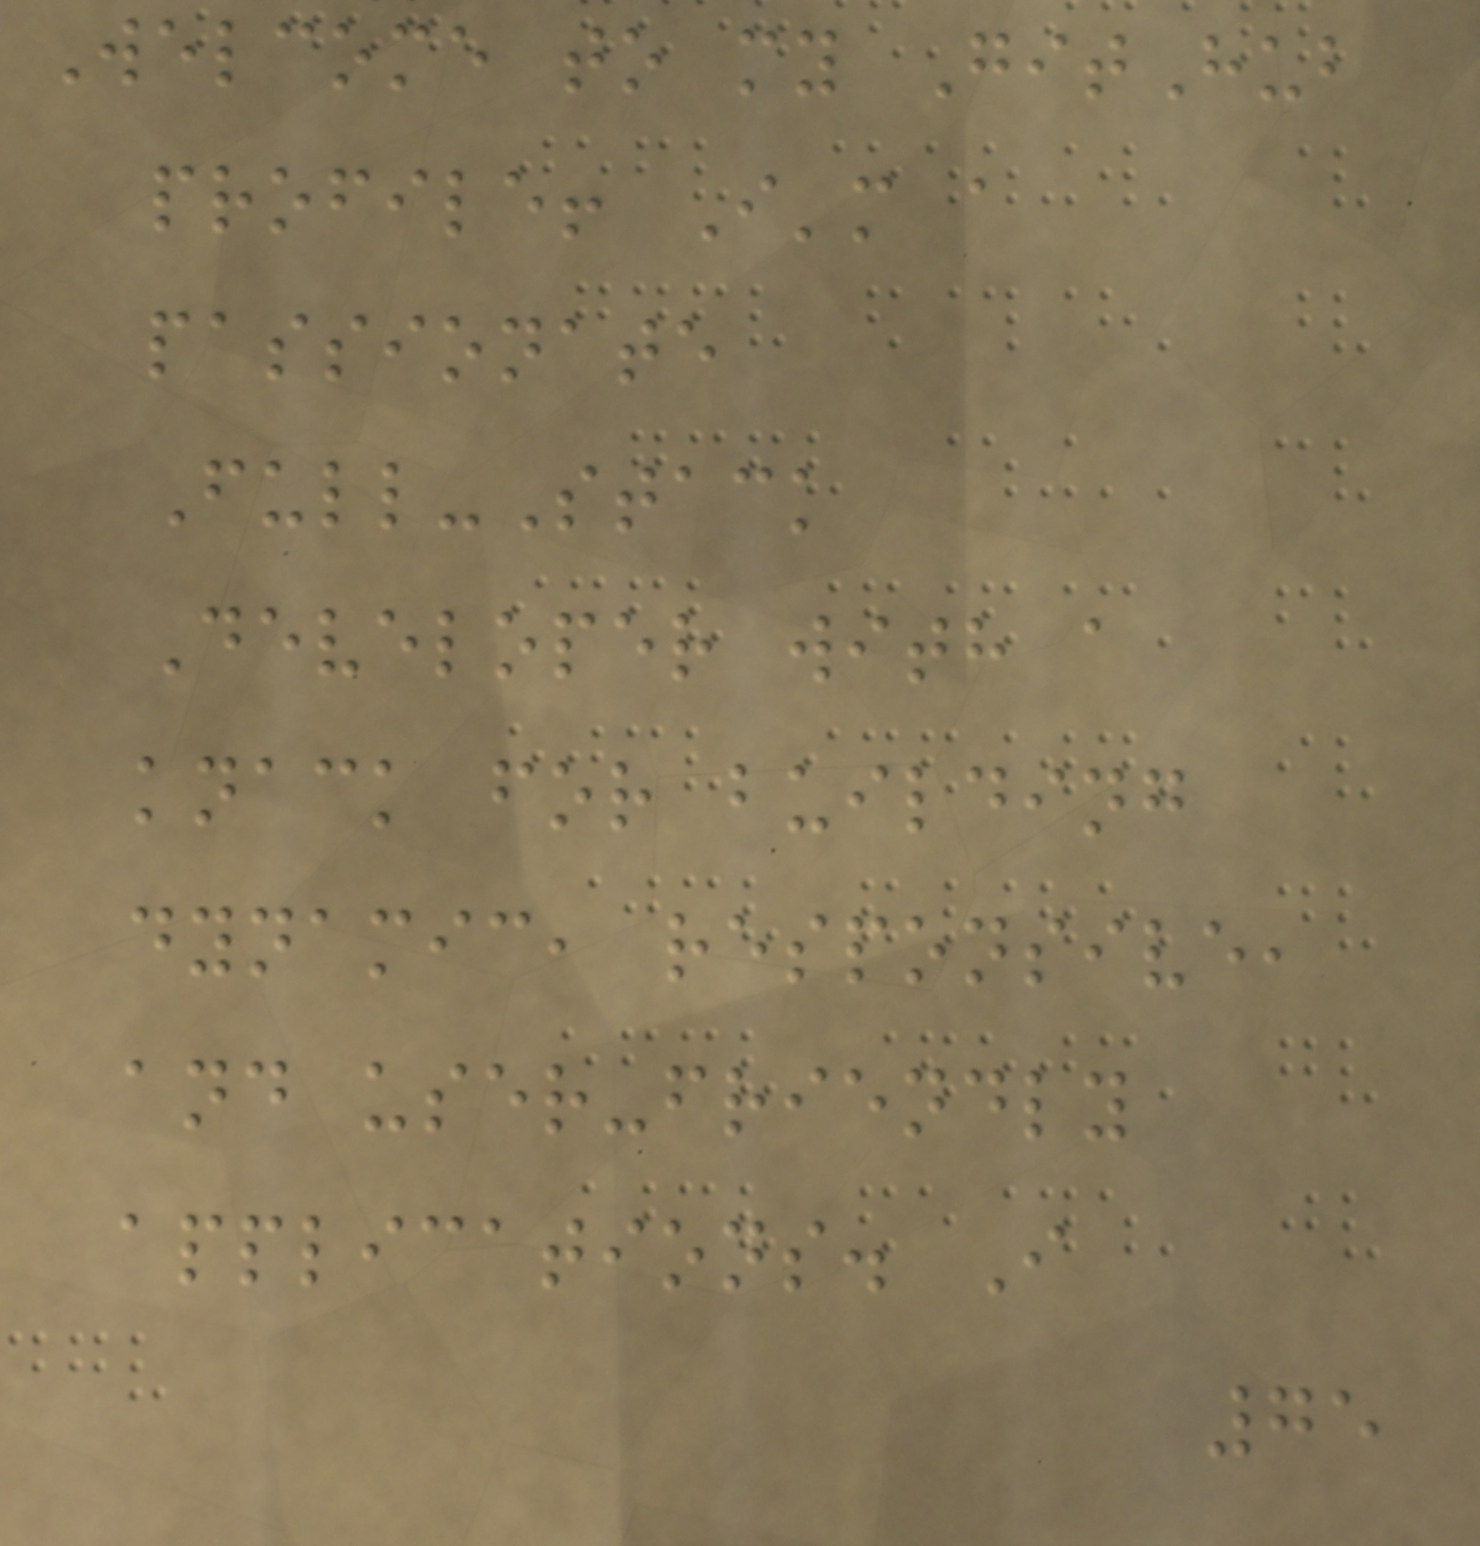Welcome to my GitHub
profile! I'm a
passionate
Full-Stack
Developer with a
knack for building
dynamic, responsive,
and user-friendly
applications. I
75
